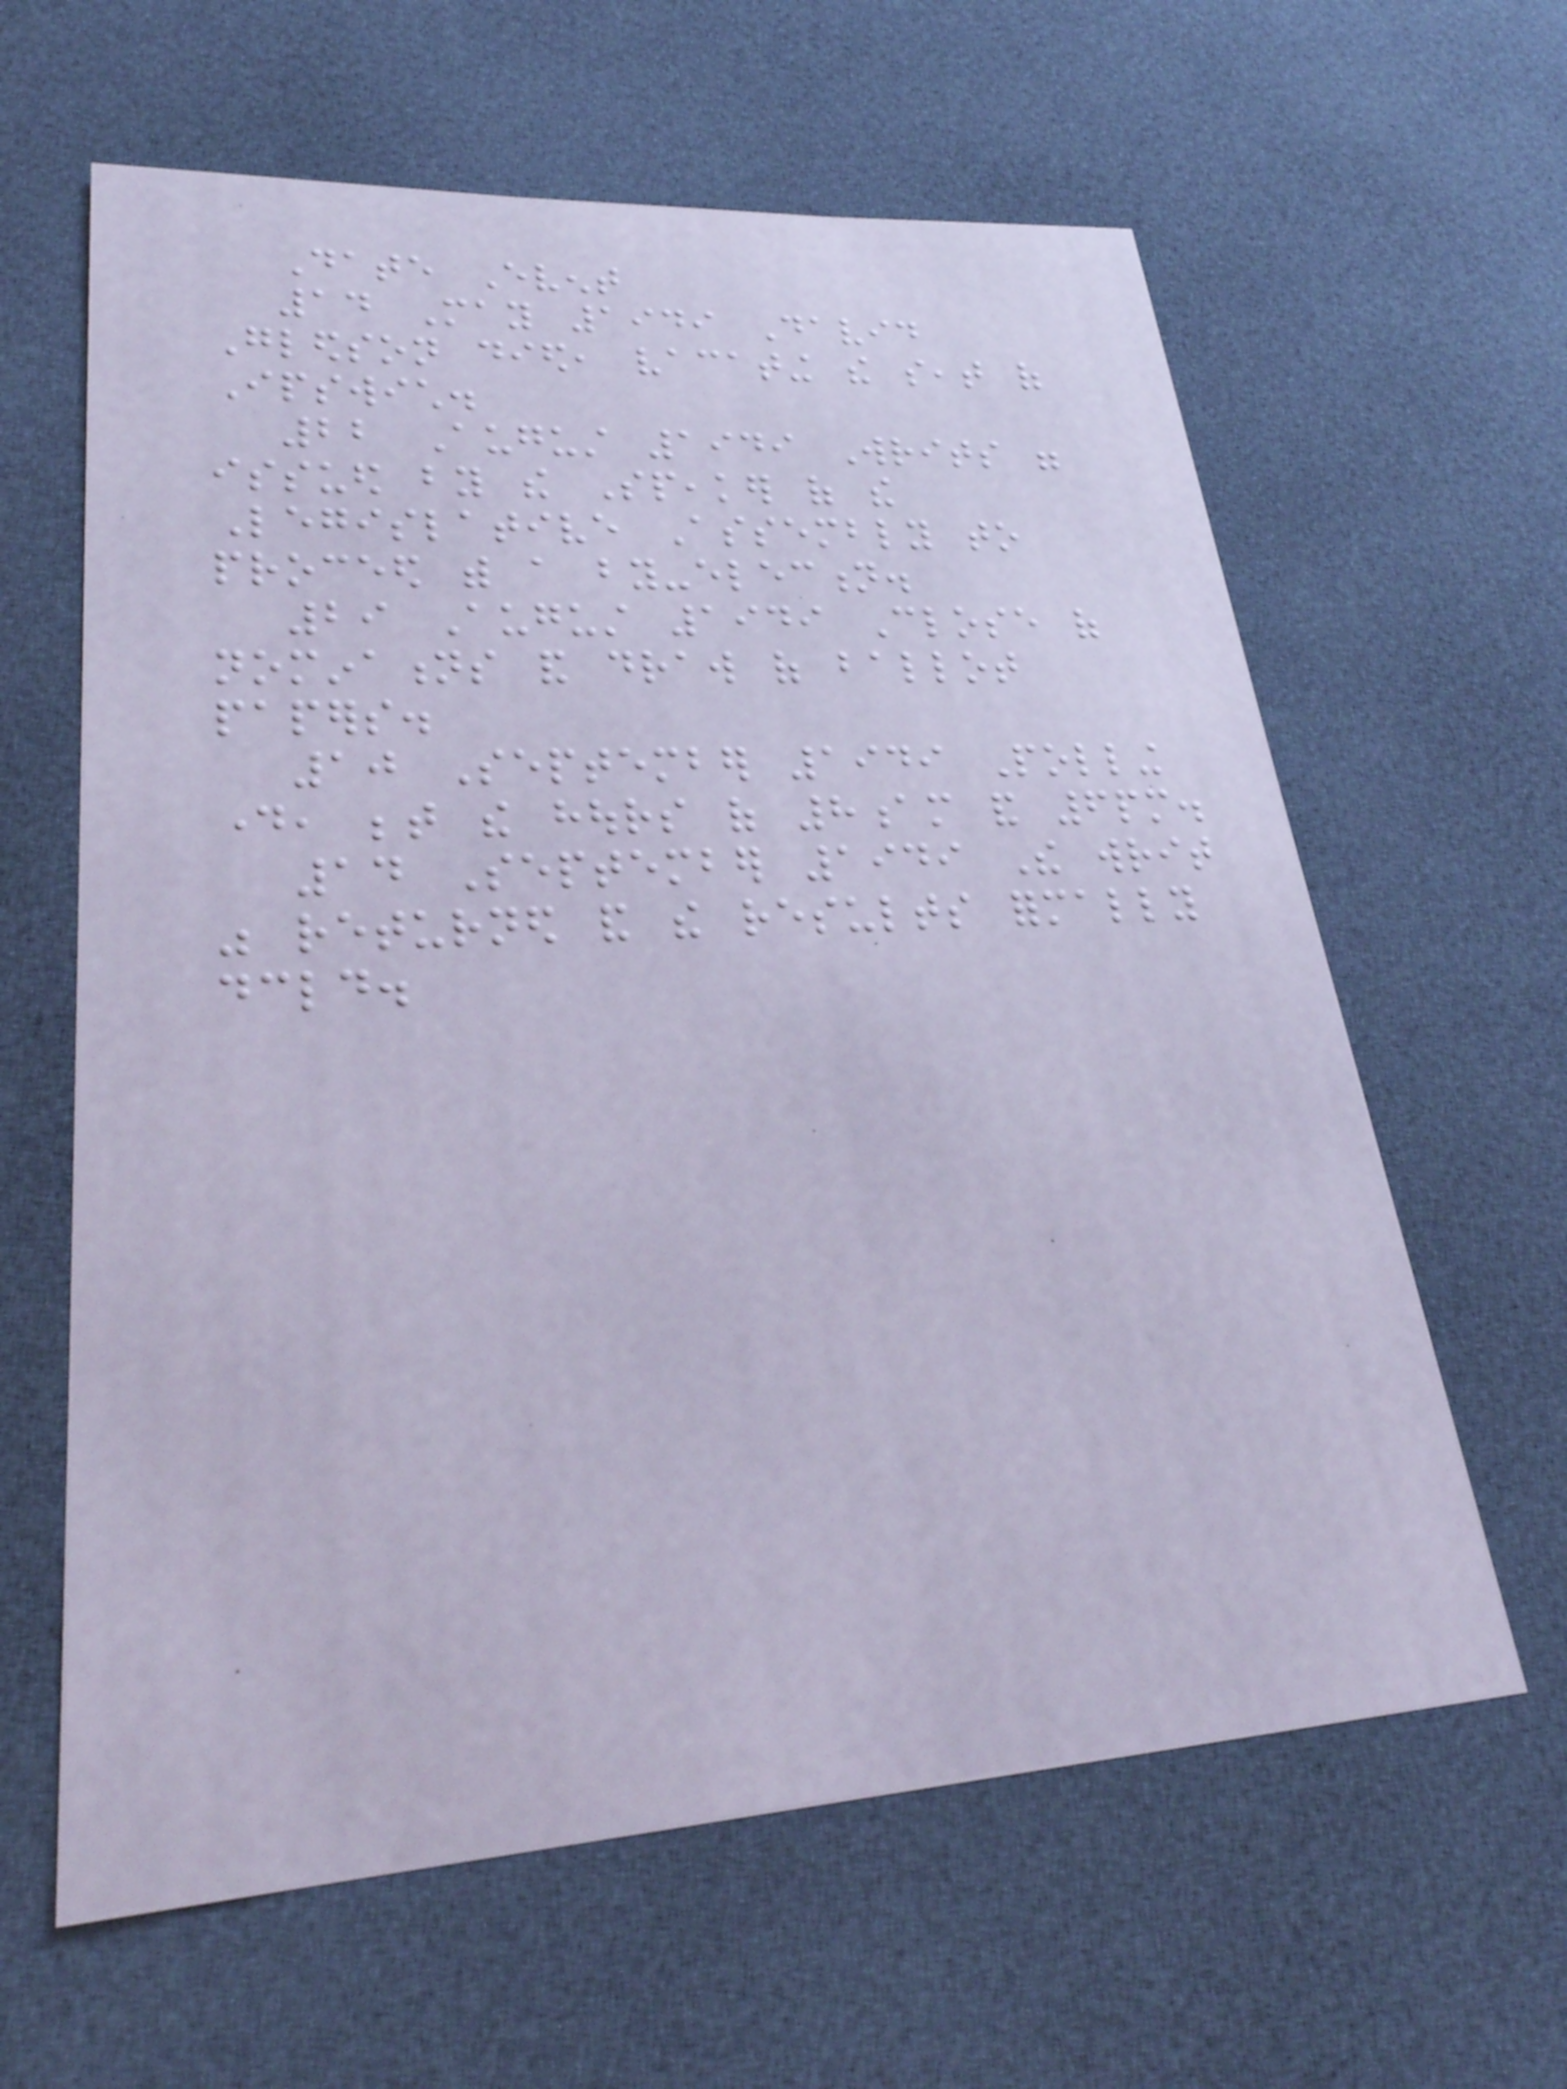Date Event
14 May 1949 David
Gledson died, vacating the seat of
Ipswich.
22 August 1949 Writs were
issued by the Speaker of the
Legislative Assembly to
proceed with a by-election.
29 August 1949 Close of
nominations and draw of ballot
papers.
10 September 1949 Polling
day, between the hours of 8am and 6pm.
14 September 1949 The writ
was returned and the results formally
declared.
